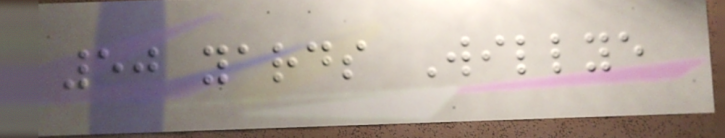50 yards Willye
